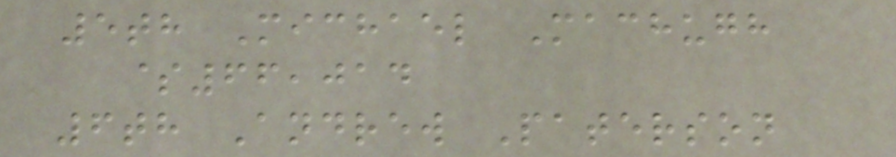5th Michael Machugh
$66,014
6th Andrew Paterson
